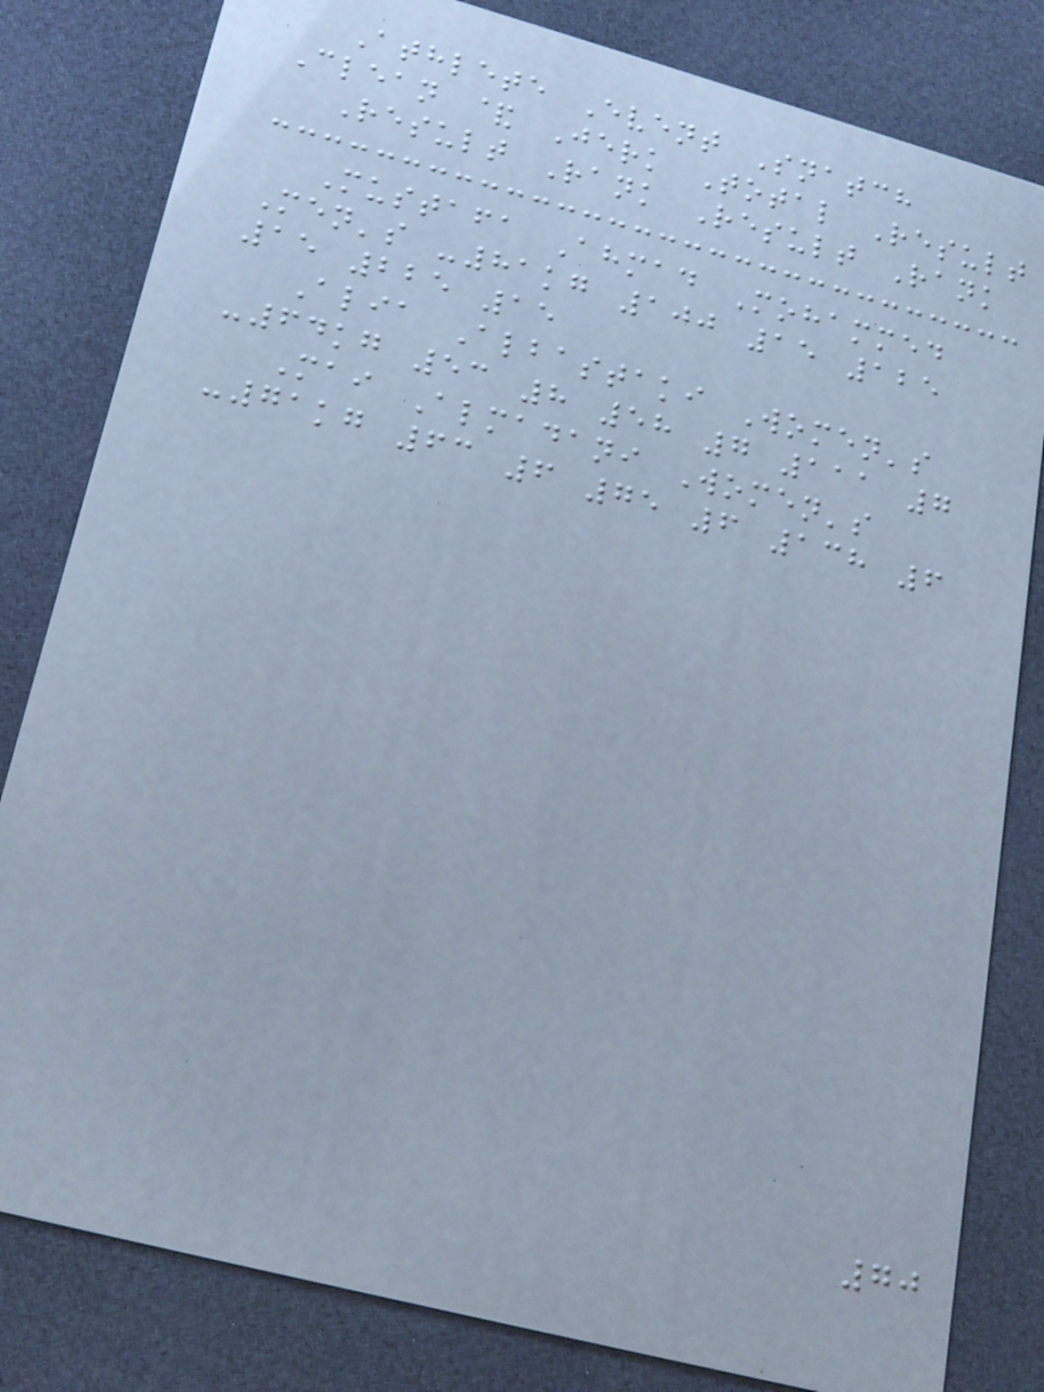Athlete Event Snatch
Clean & Jerk Total Result
Result Rank Result Rank
Mustafa Ahmad Mohammed
Men's -81kg 100 15 125
15 225 15
Alia Albastaki Women's
-64kg 53 8 58 7 111 7
Mai Almadani Women's
-71kg 63 6 75 6 138 6
70
